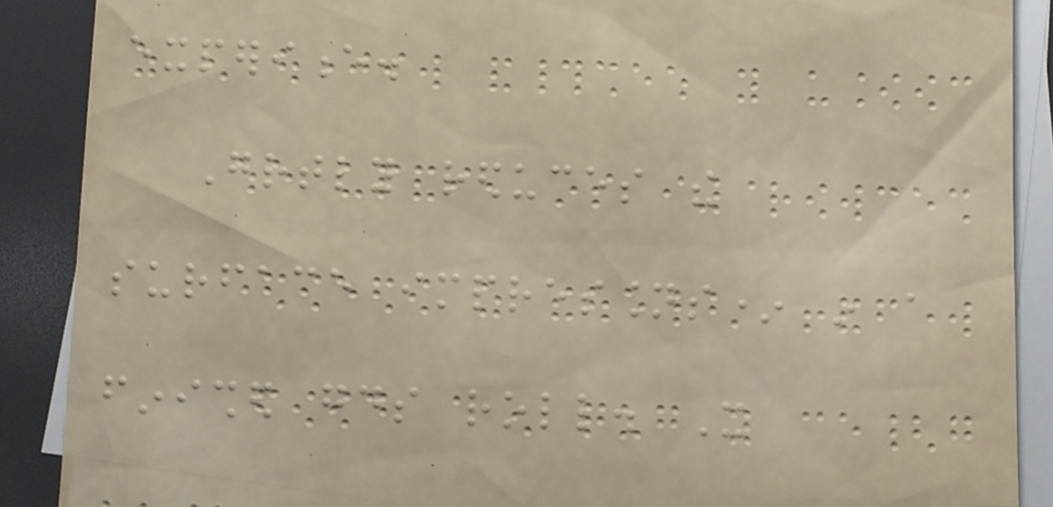experience.
Greatly reduces the
surface impressions* in a
finished goods roll. It
